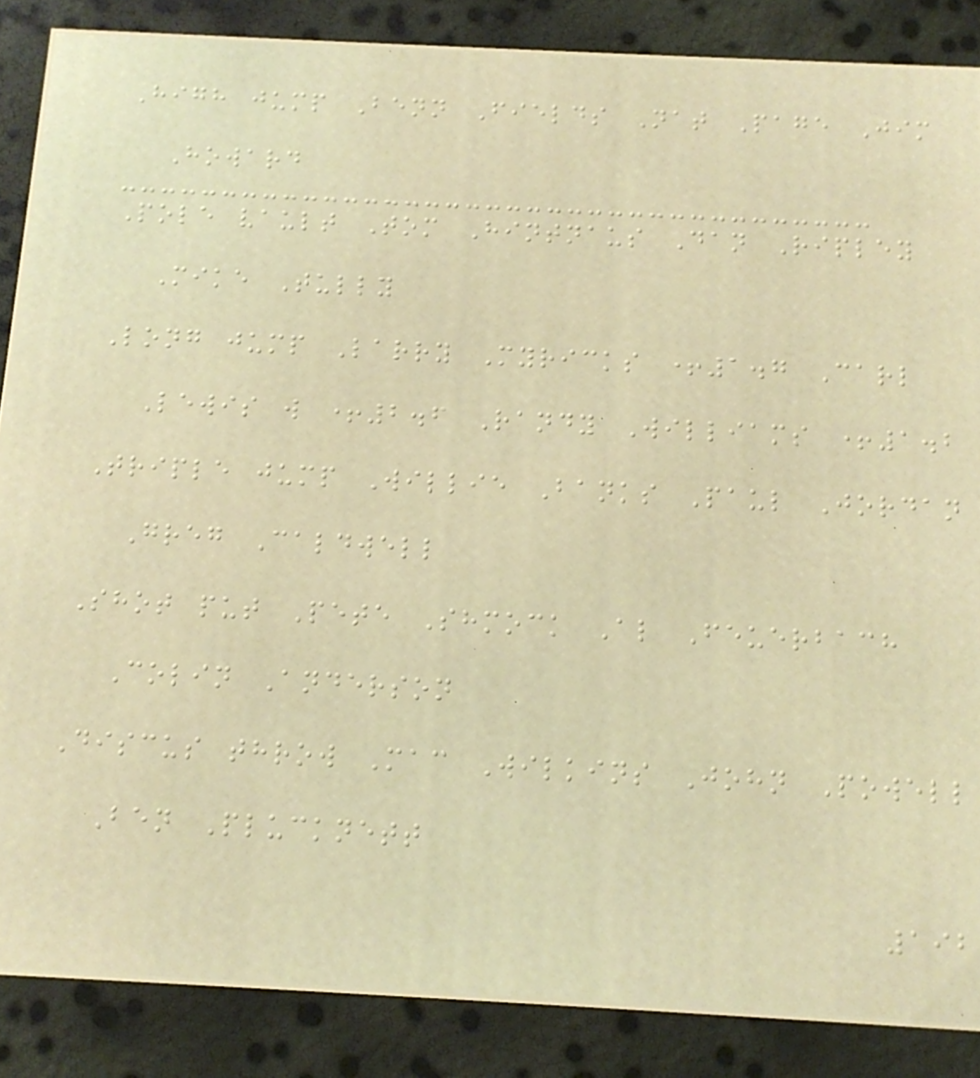High jump Benn Fields Nat Page Jim
Howard
Pole vault Tom Hintnaus Dan Ripley
Mike Tully
Long jump Larry Myricks +1.7 Carl
Lewis w +2.6 Randy Williams +1.2
Triple jump Willie Banks Paul Jordan
Greg Caldwell
Shot put Pete Shmock Al Feuerbach
Colin Anderson
Discus throw Mac Wilkins John Powell
Ben Plucknett
192
